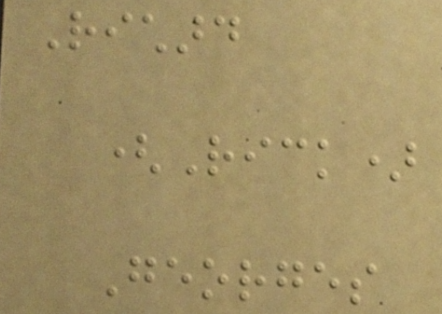Richard
(Rick)
Georges
